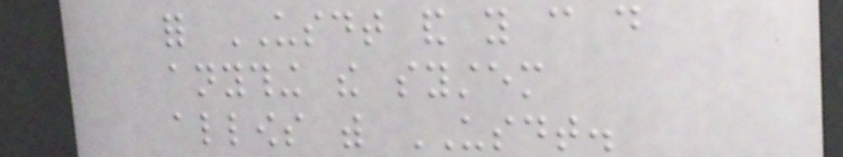for USDT and you can do
anything the system
allows with USDT.
